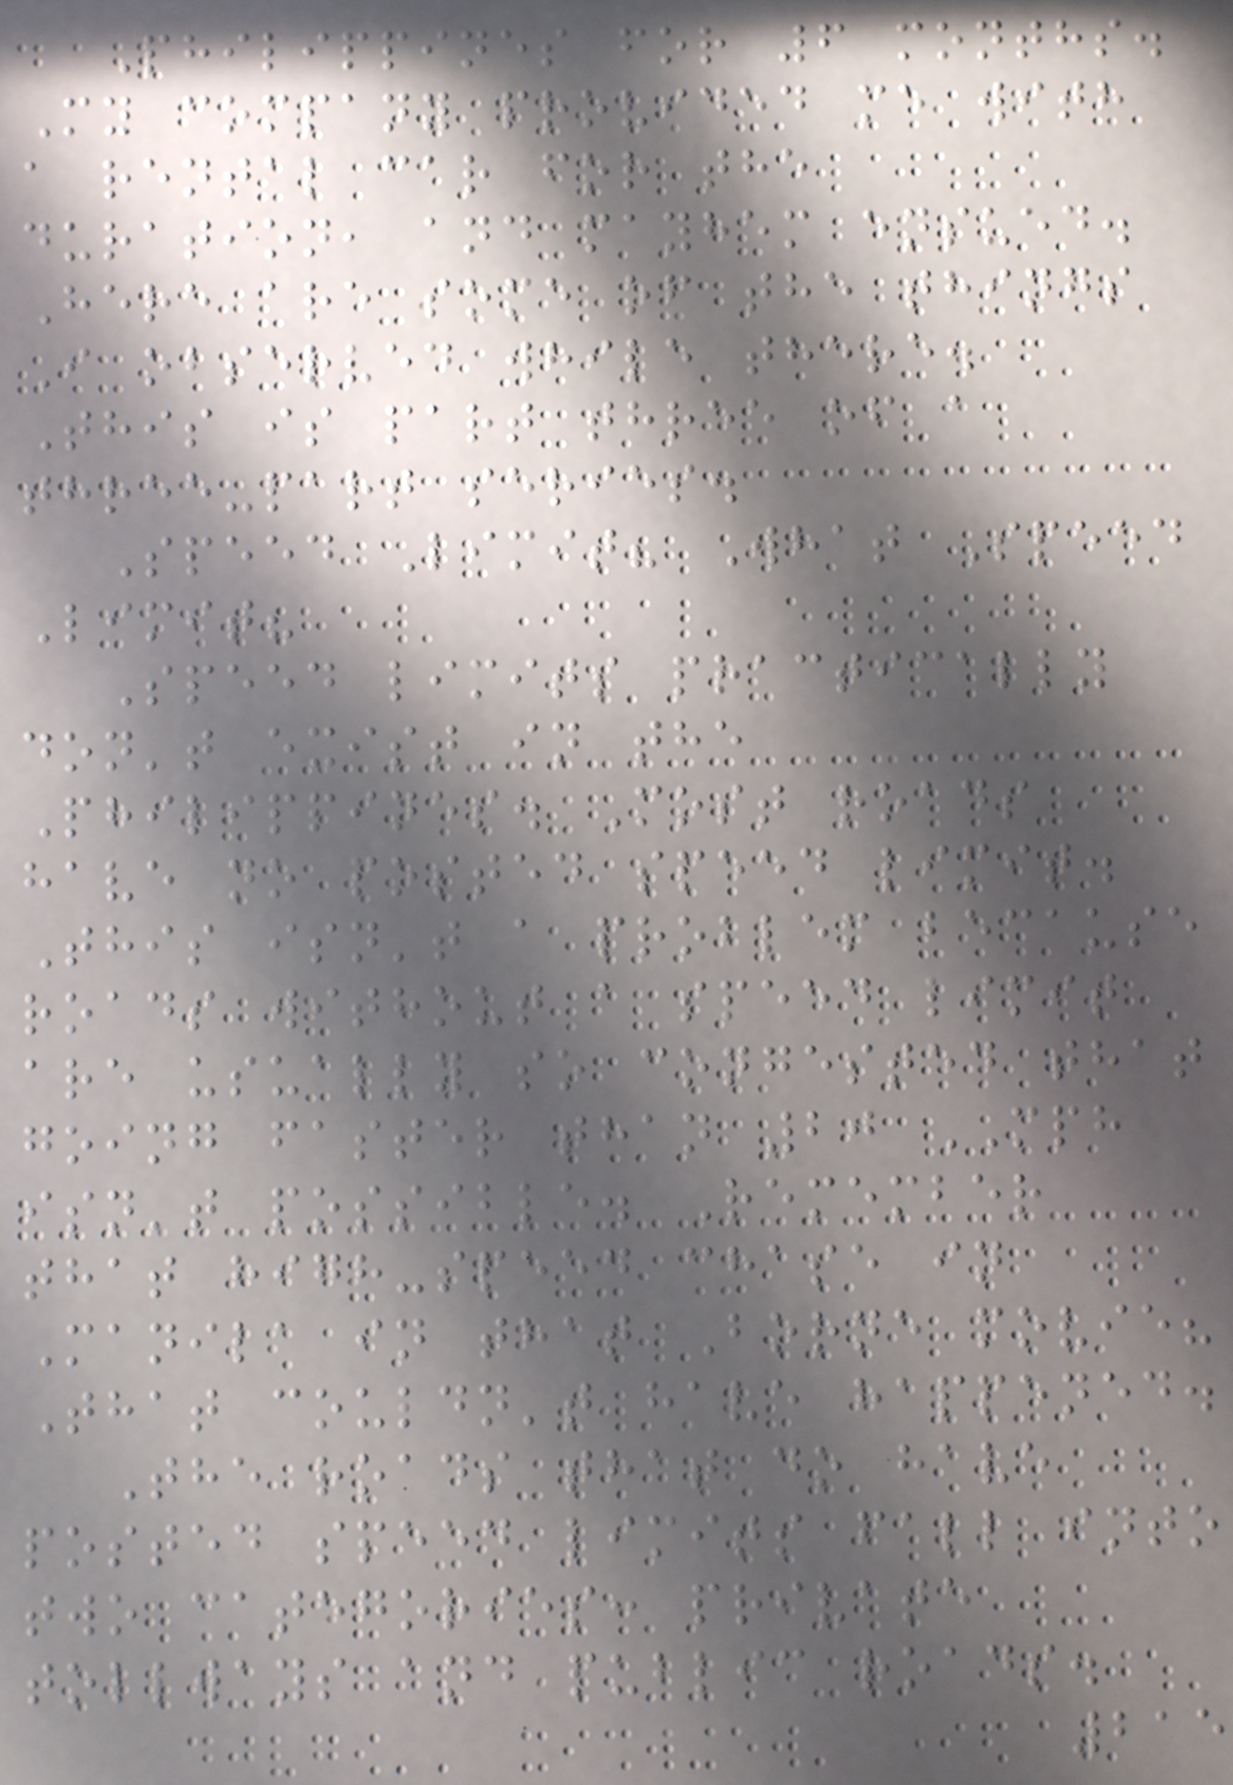Philippines for 6 months.
My company provided me with
a rental car for the
duration, and mayhem ensued.
Here are some of the things
I observed while there.
This is part three of a
three-part series.
Speed Limit? What Speed
Limit?
Speed limits practically
don't exist in the
Philippines. Most roads
have no posted speed limit.
This isn't a problem because
roads without a speed limit
are usually so congested that
going faster than 20 MPH
isn't possible. Remember
that high-speed chase in
Manila in that Borne movie?
That couldn't have happened.
The roads that do have
posted speed limits fall into
two categories: private
tollways and public roads.
215
